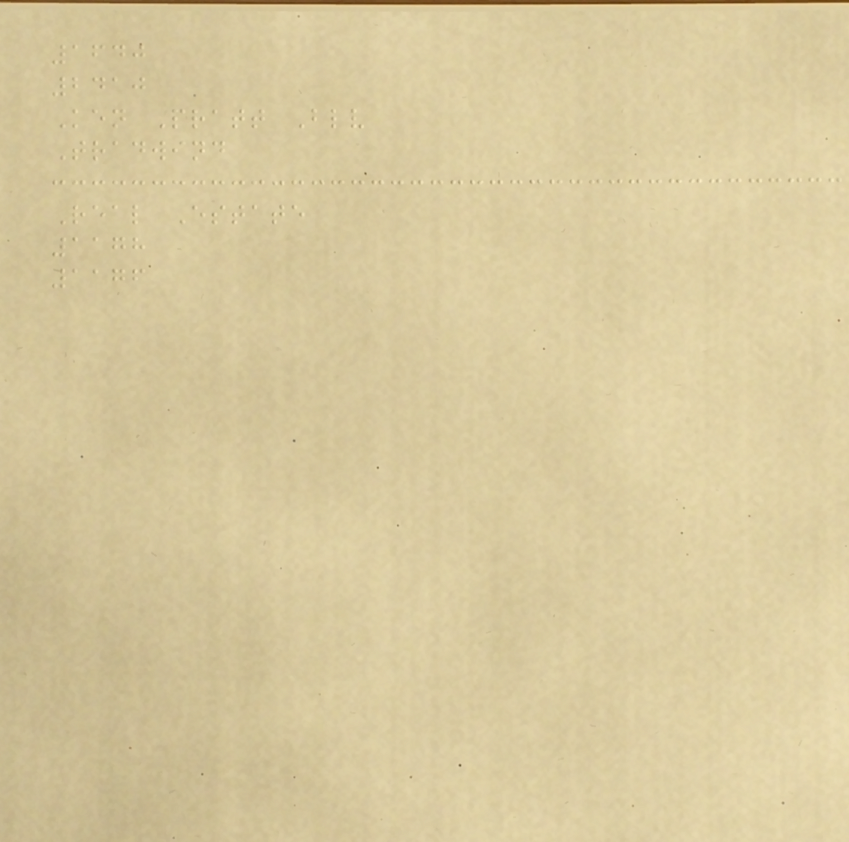1640
2410
Ken Pratt Blv
Tradwind
Real Estate
1178
1176
